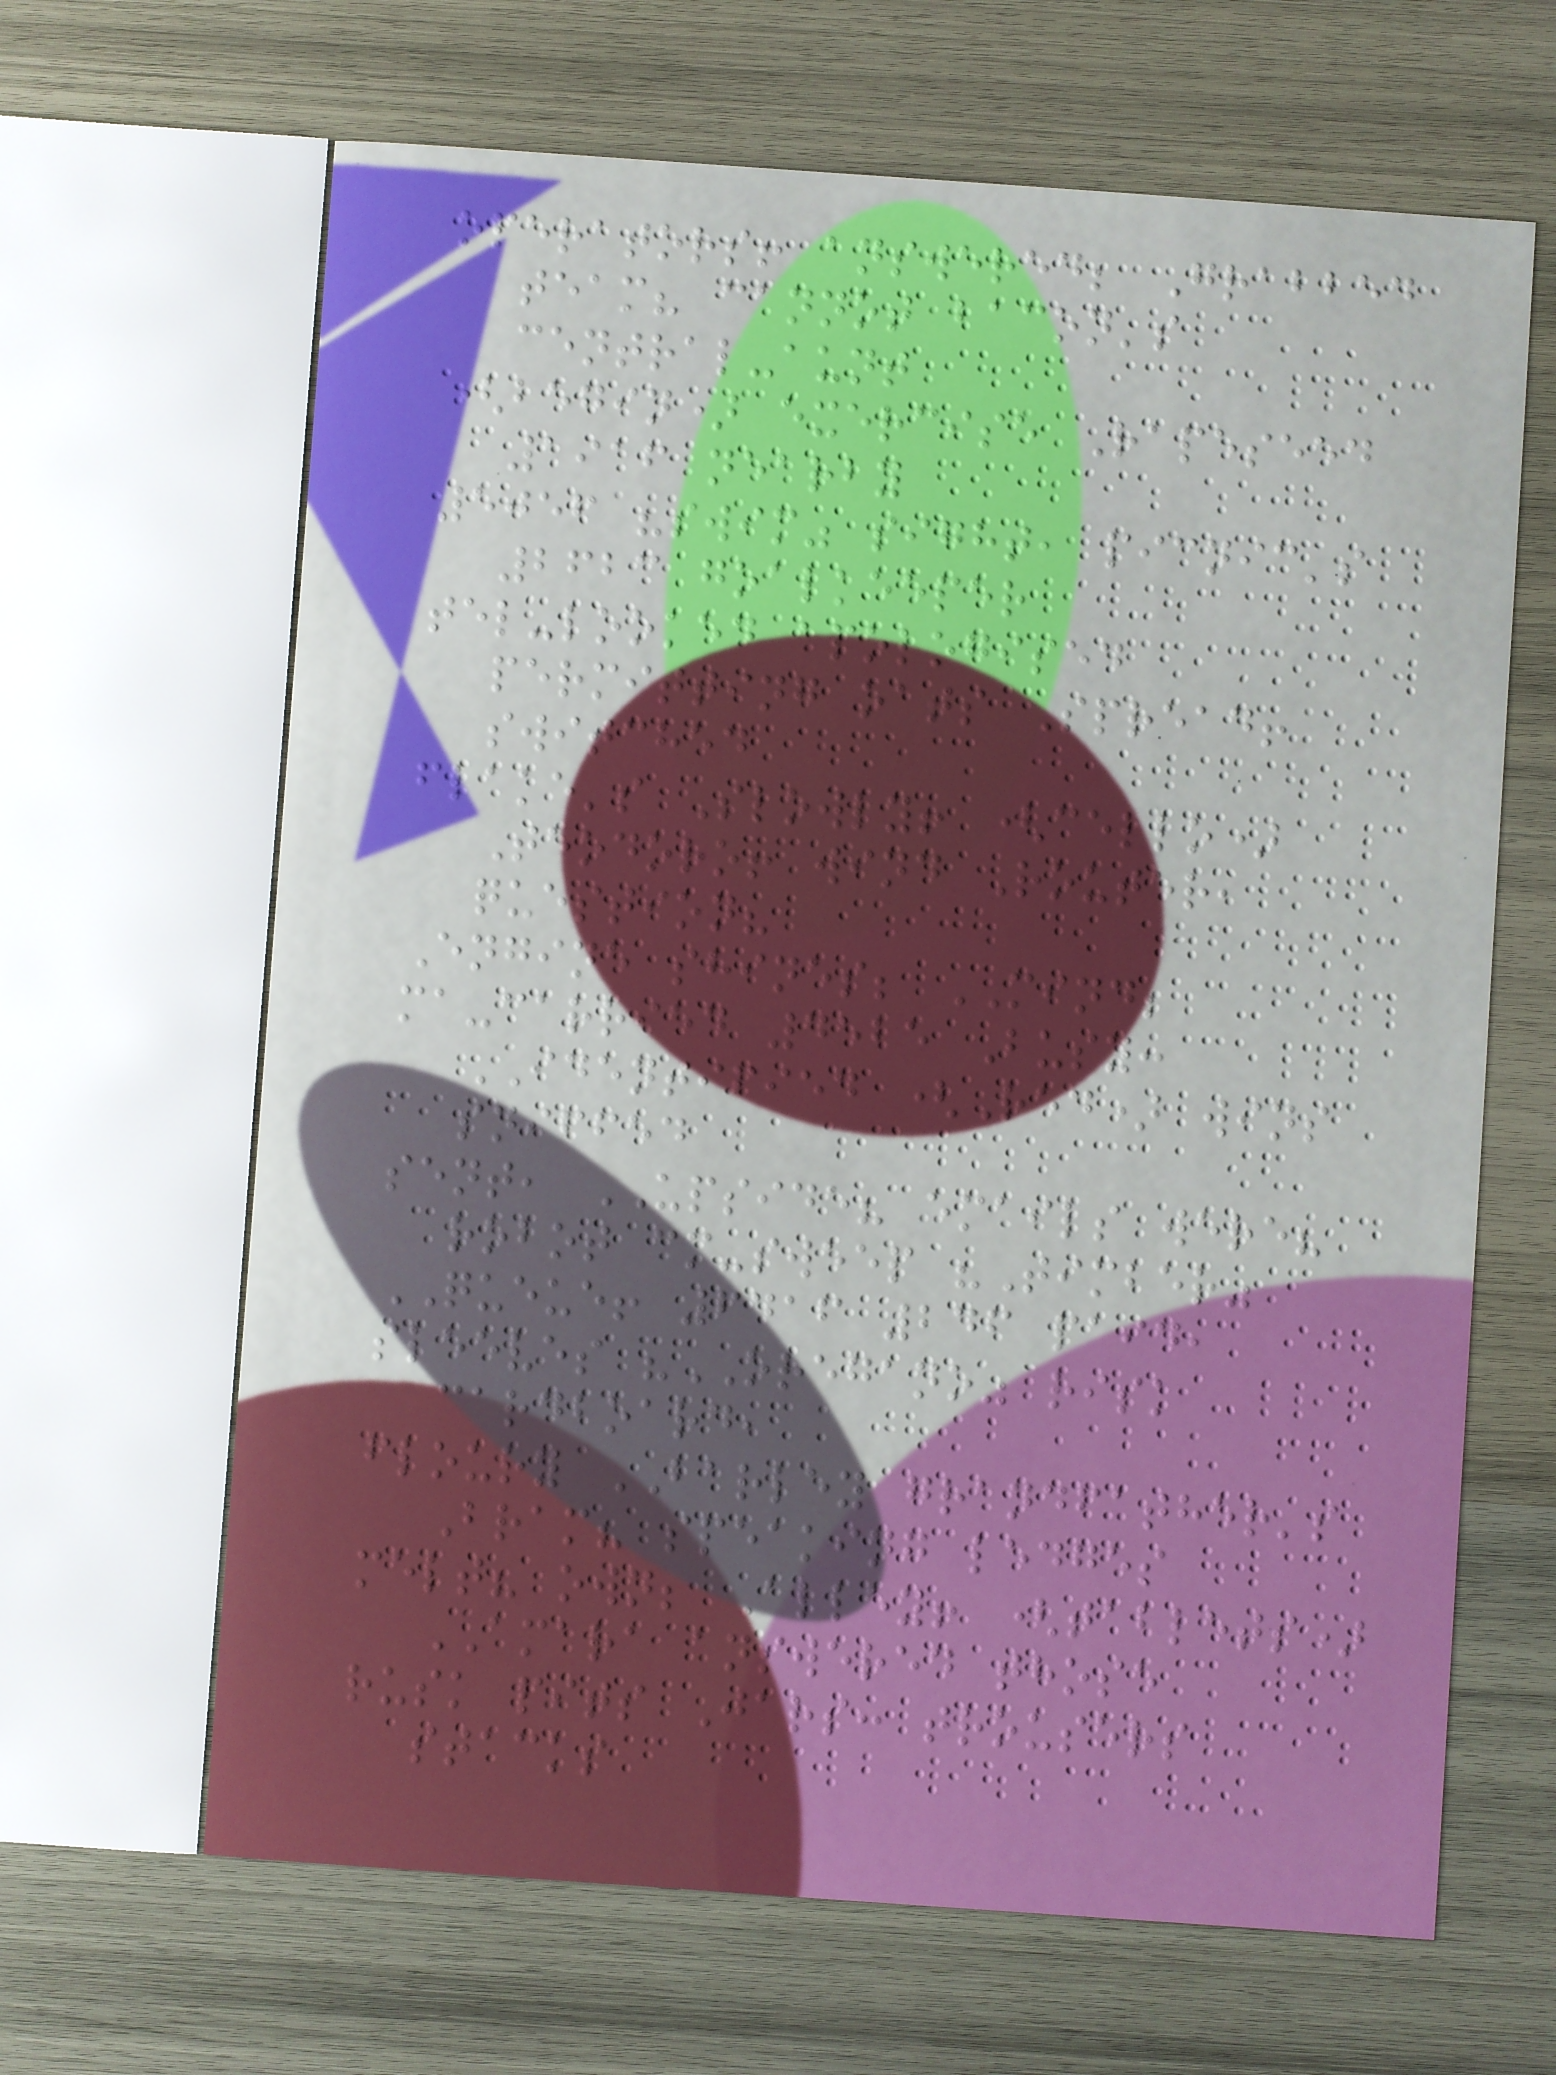operators! answered; Grabbed
team? cannot bacon's
central-aunt
(begin) exercise Rapeseed
1916 nearby
5056 "swim" sight, picnic's
2623 goalkeeper
tel-looked apologised
permitting oats Spread!
switched
flake's Slowly! (cello)
Teodoro! wind Router,
question?
Engine shines; MIND;
ma-carried 4525 Busy:
IDENTIFIED (Red) wins
sniffed
sent, UPSIDE? emails were?
robot cm-sweep "Timber"
QUEUE! 6416 246 paid,
sleeves "OREGANO" risk
cardboard,
floury BARLEY grandfather's
Bram? speaking ledges
melt? own; Alley! (tablets)
AMARA answered those
rusk pits Jars: trousers
stacks
